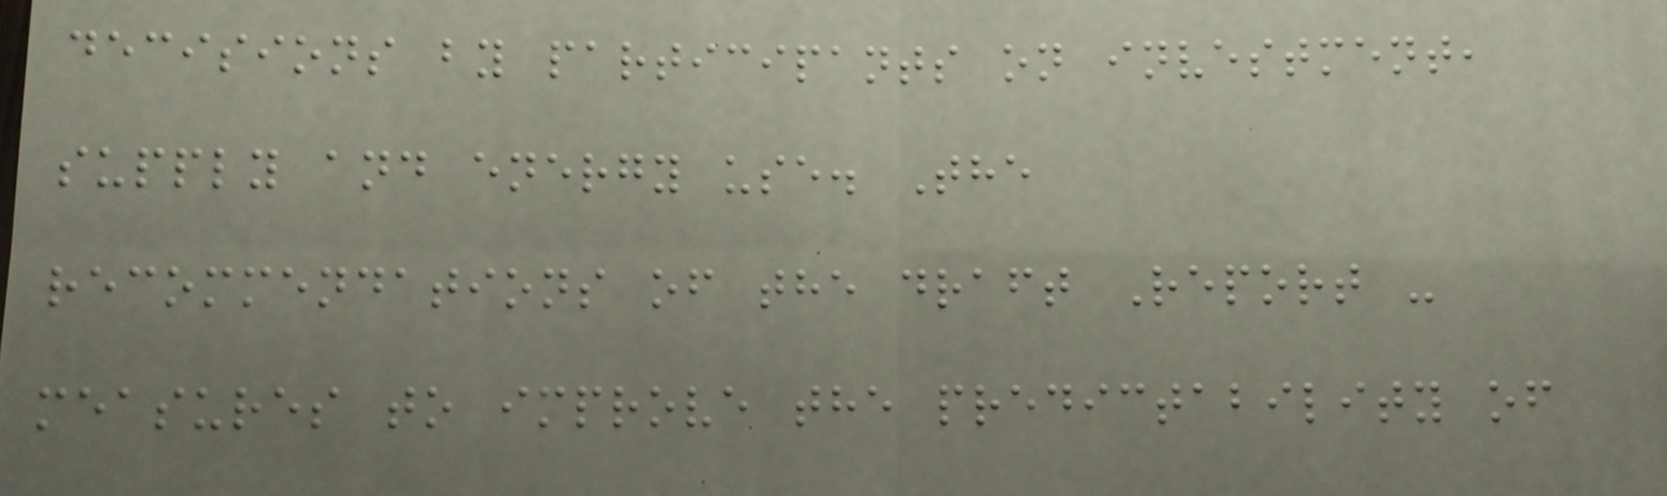decisions by participants on investment,
supply and energy use. The
recommendations of the draft Report -
measures to improve the predictability of
